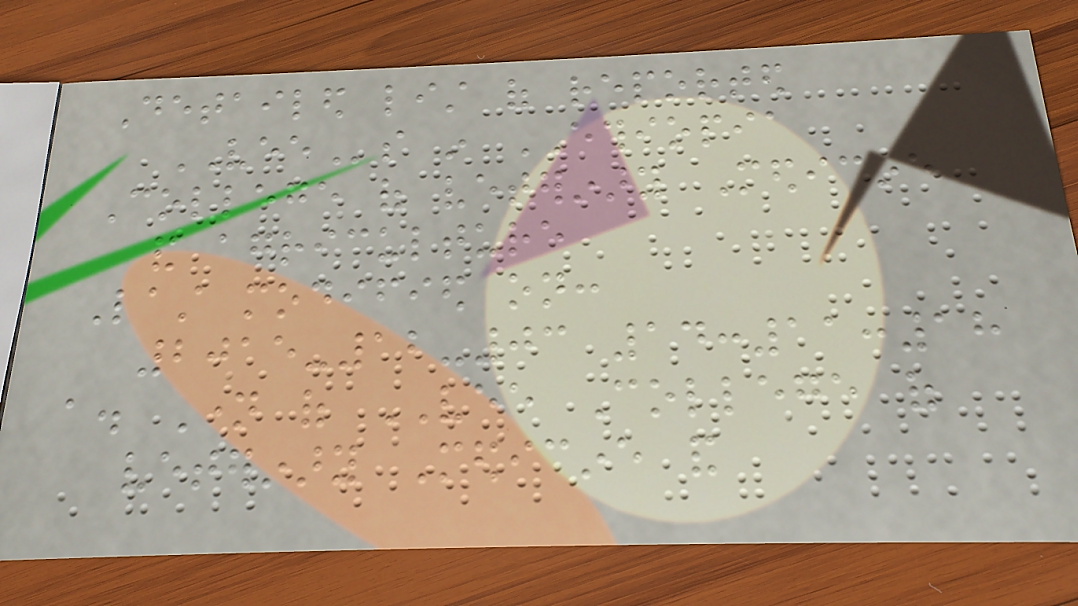Detailed list of reported
VEEs in ETHIOPIA
College of veterinary Medicine
and agriculture
Last modified on:
2015-12-03 14:11:18
a. Name of VEE College of
veterinary Medicine and
